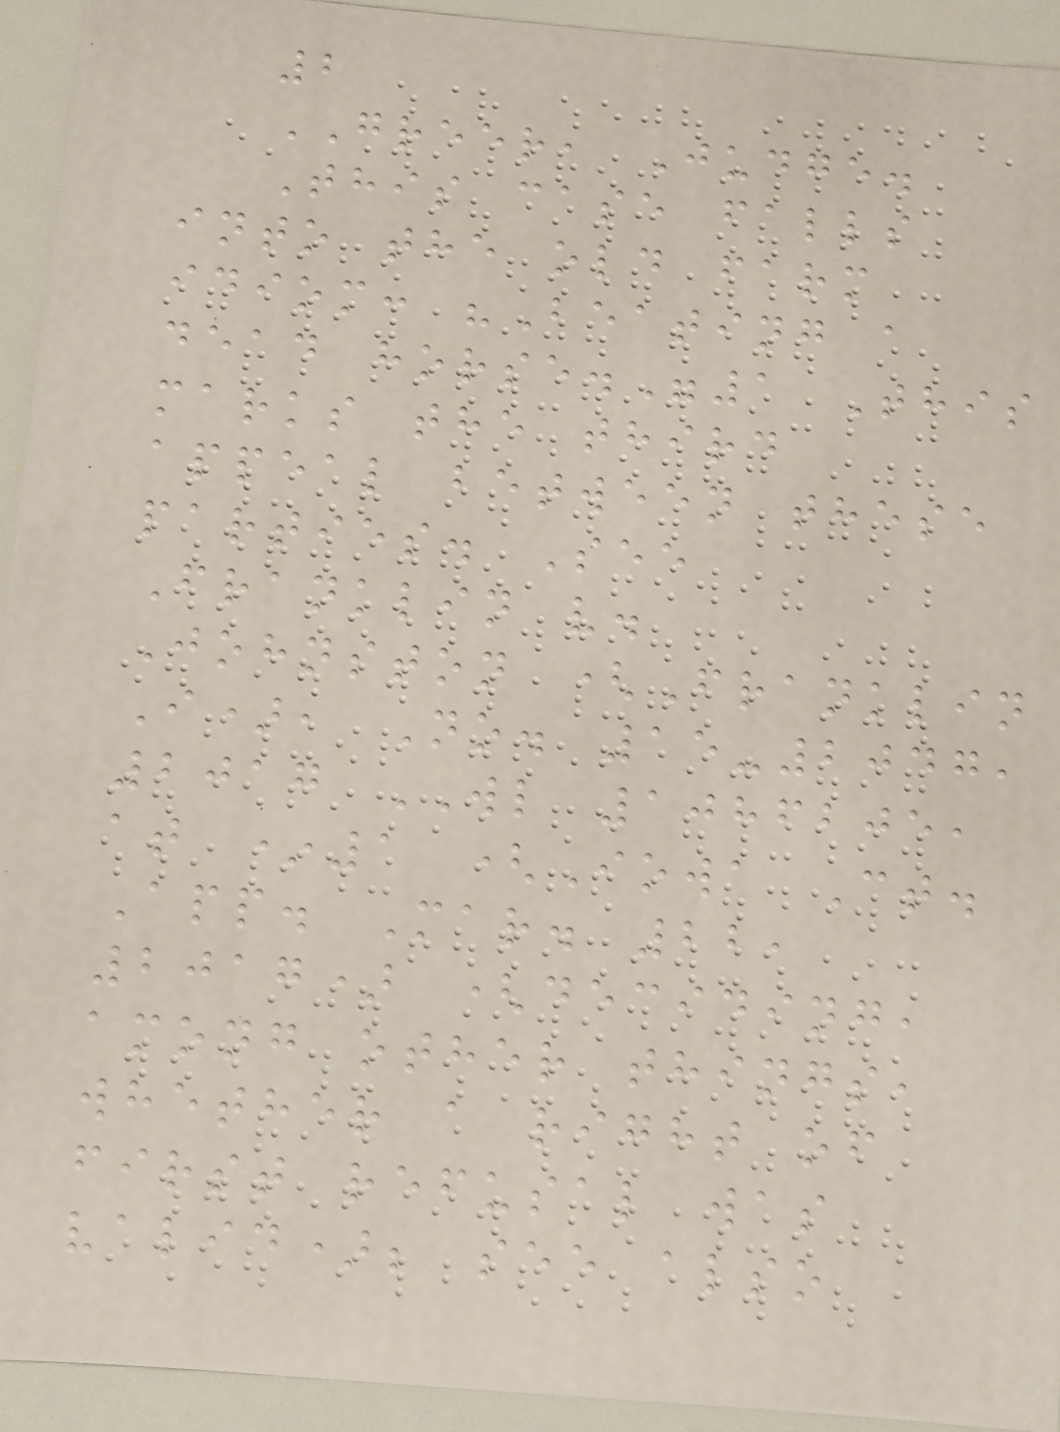2
GREER, Judge.
This case falls
into the old farm
idiom: "Beating a
dead horse."1 This
marks the third
appeal between these
parties. See
Franklin v.
Johnston (Franklin
I), No. 15-2047,
2017 WL 1086205,
at *1 (Iowa Ct.
App. Mar. 22,
2017) (deciding,
among other things,
whether a right of
first refusal was
valid); see also
